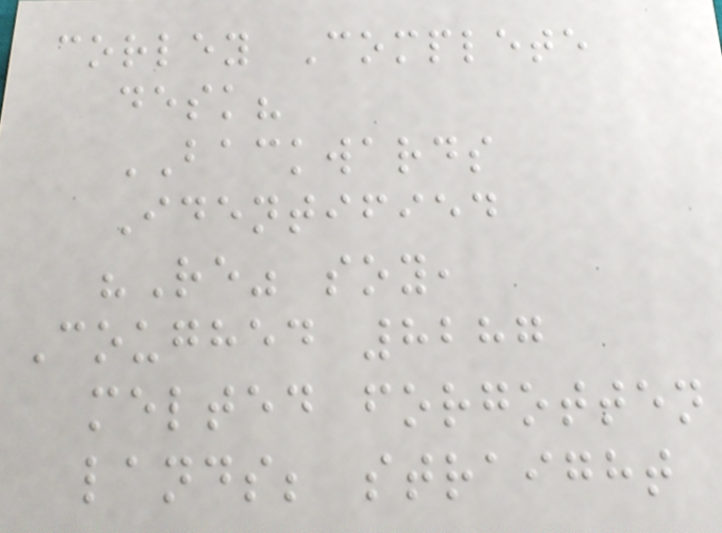corley Complete
desk?
BACKWARDS
Identified
"Re" soy,
Coughed 8287
melted forgotten
lands; straight
